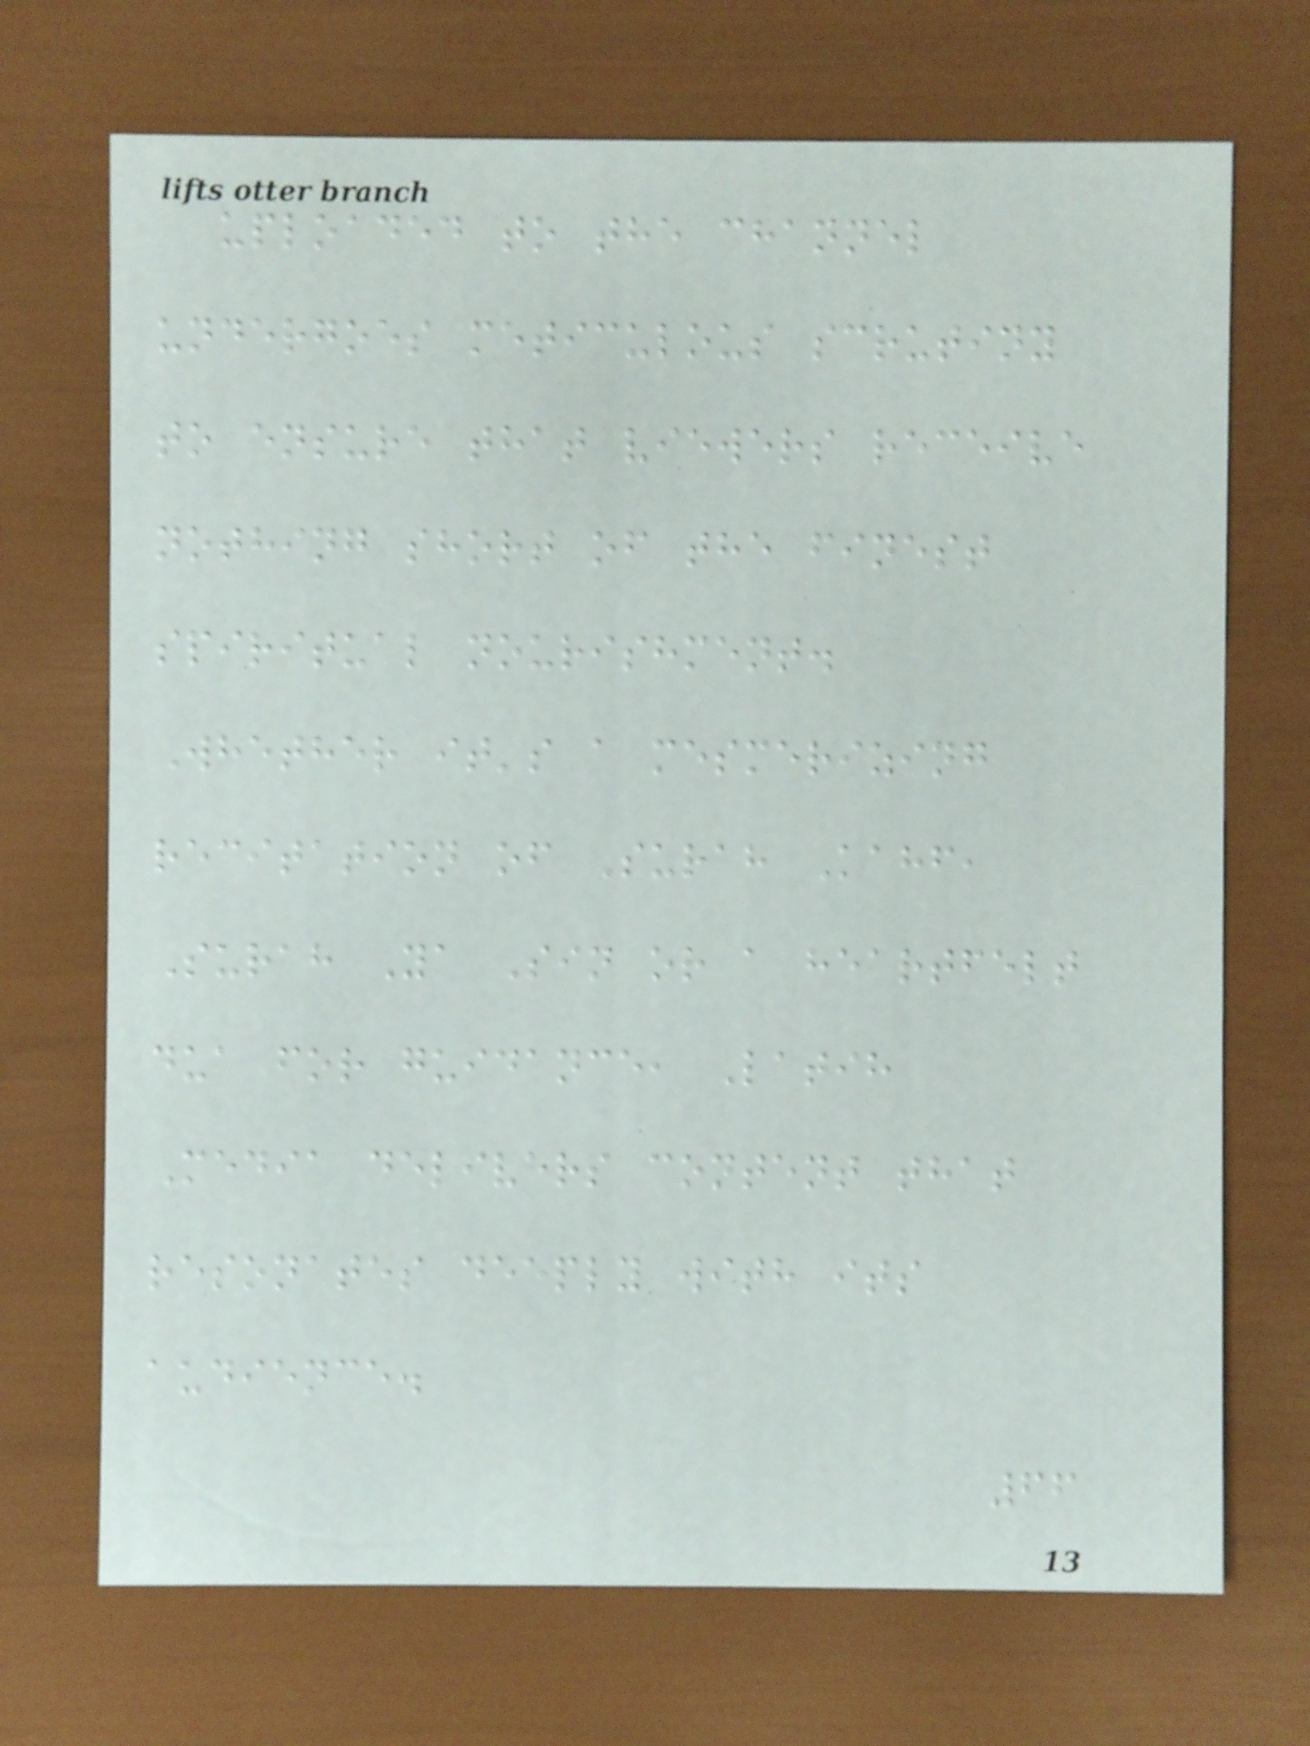uploaded to the channel
undergoes meticulous scrutiny
to ensure that viewers receive
nothing short of the finest
spiritual nourishment.
Whether it's a mesmerizing
recitation of Surah Kahf,
Surah Ya Sin or a heartfelt
dua for guidance, Latih
Media delivers content that
resonates deeply with its
audience.
66
